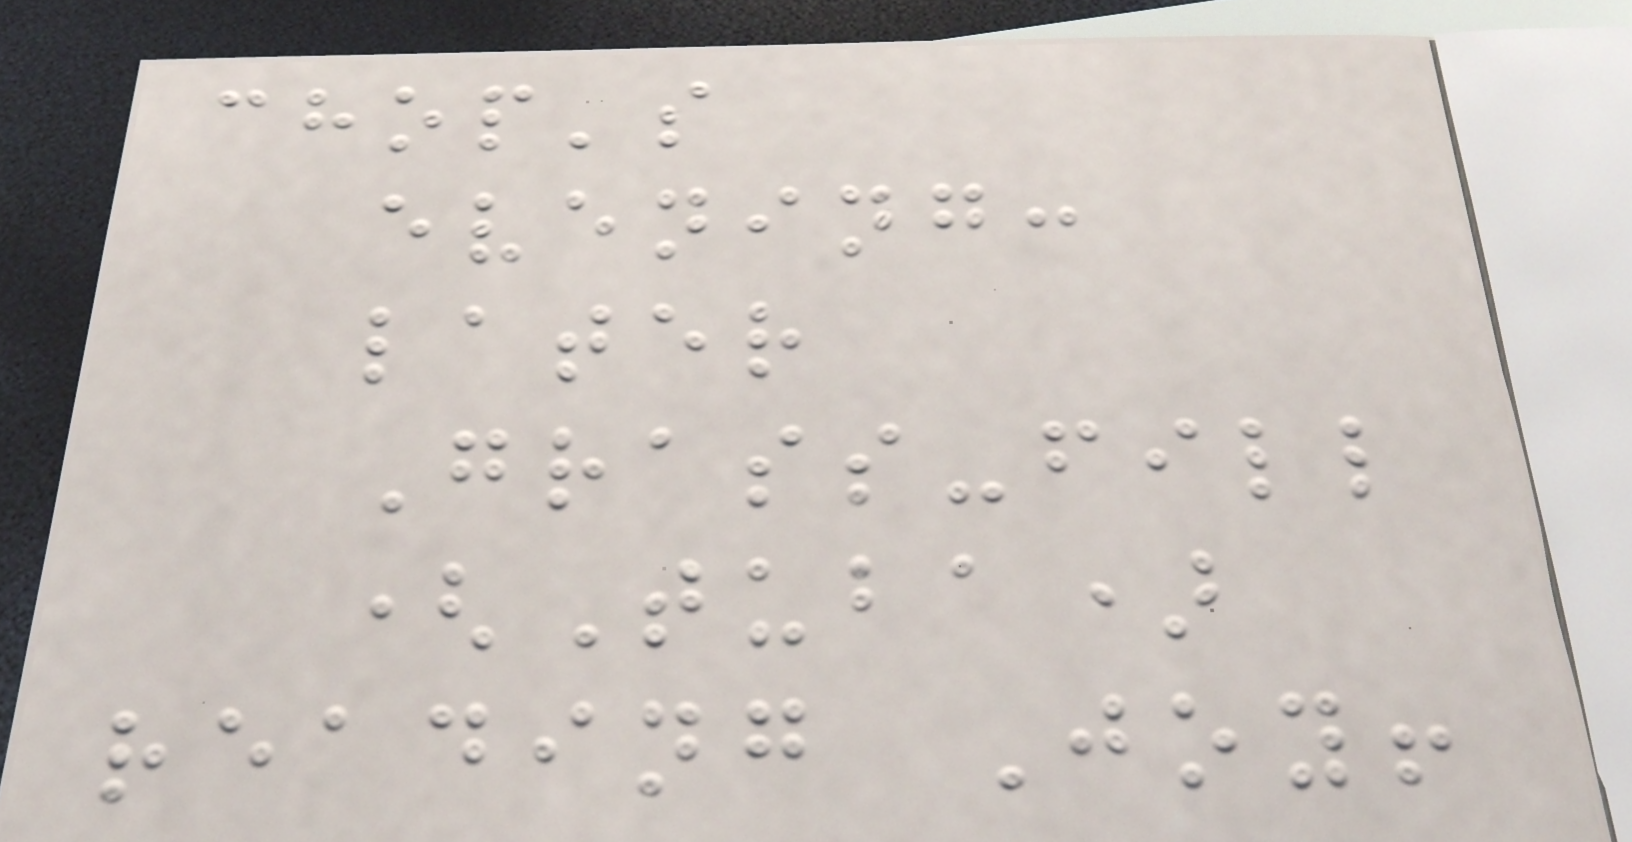chop's
evening:
later
Grass-fill
(Tuba)
reading Joy!
